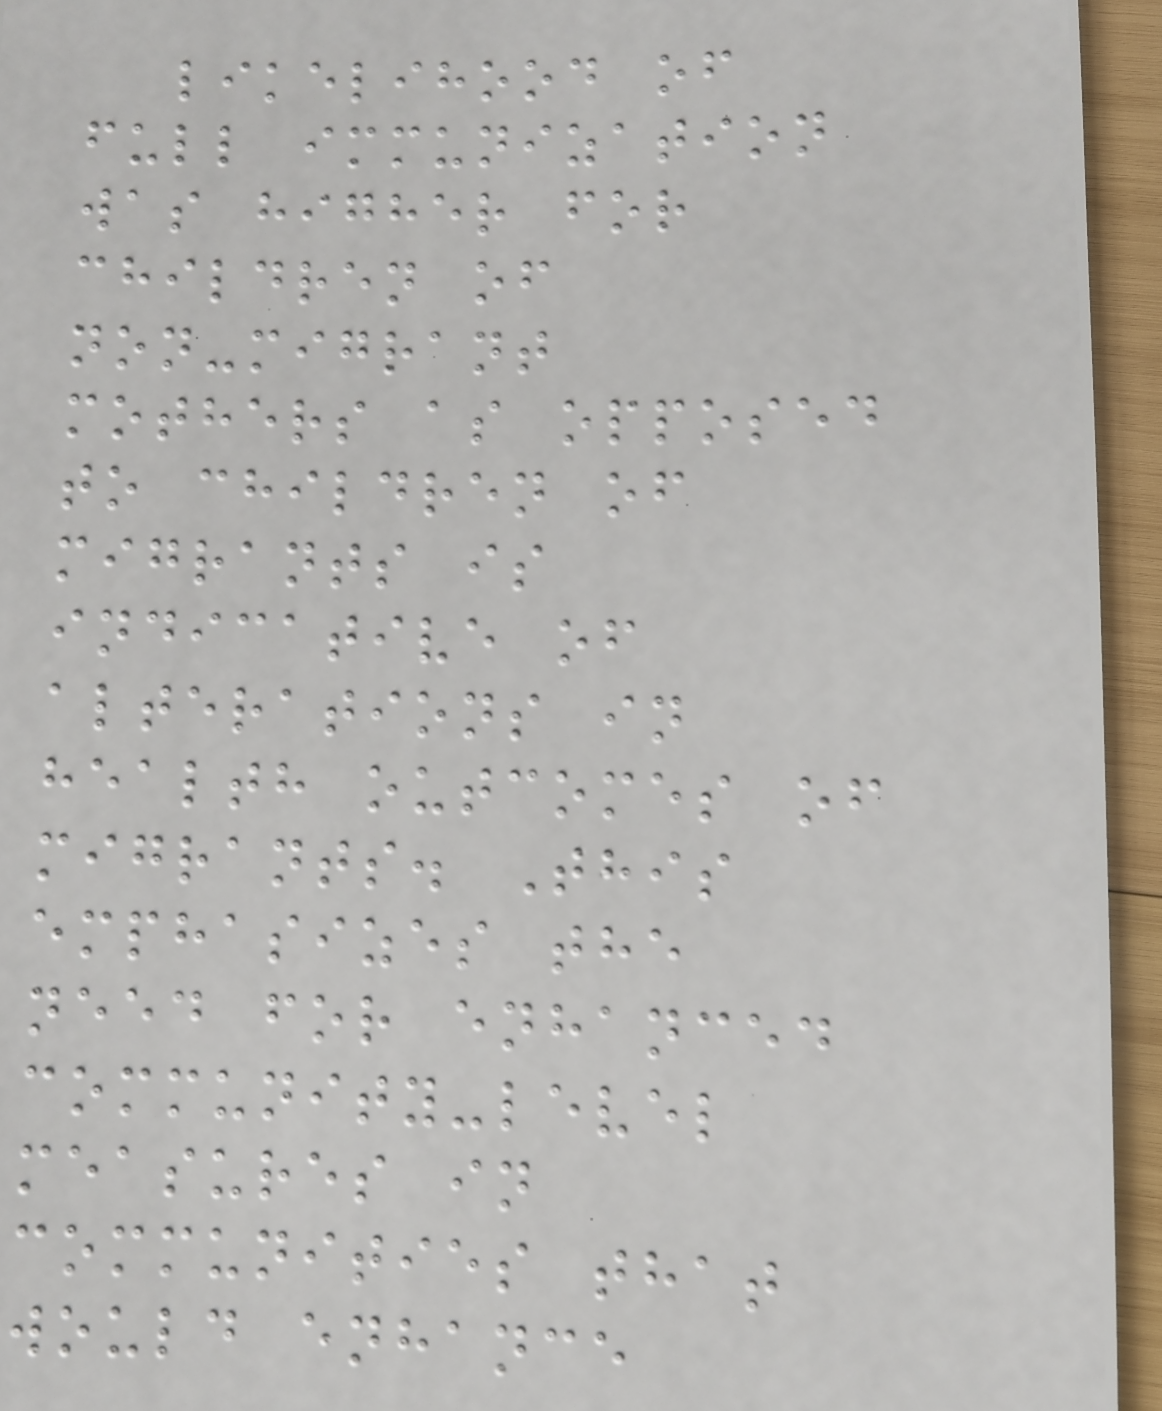likelihood of
full immunization
was higher for
children of
non-migrant
mothers as opposed
to children of
migrants is
indicative of
alterations in
health outcomes of
migrants. This
emphasizes the
need for enhanced
community-level
measures in
communities that
would enhance
